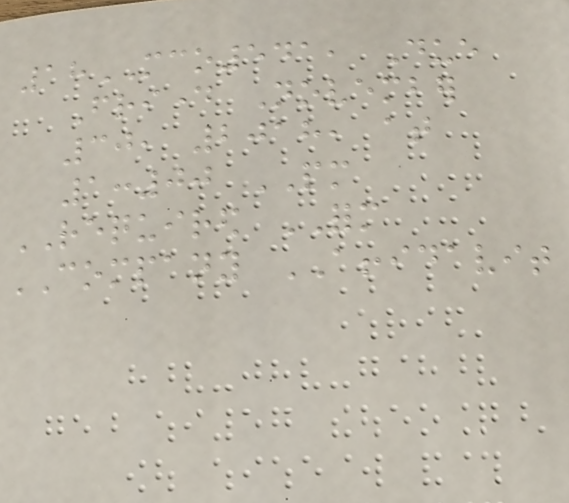18MCO541, Due
Friday November
30, 2018, at
1:00 PM
REQUIRED FORM
COMPANY AFFIDAVIT
